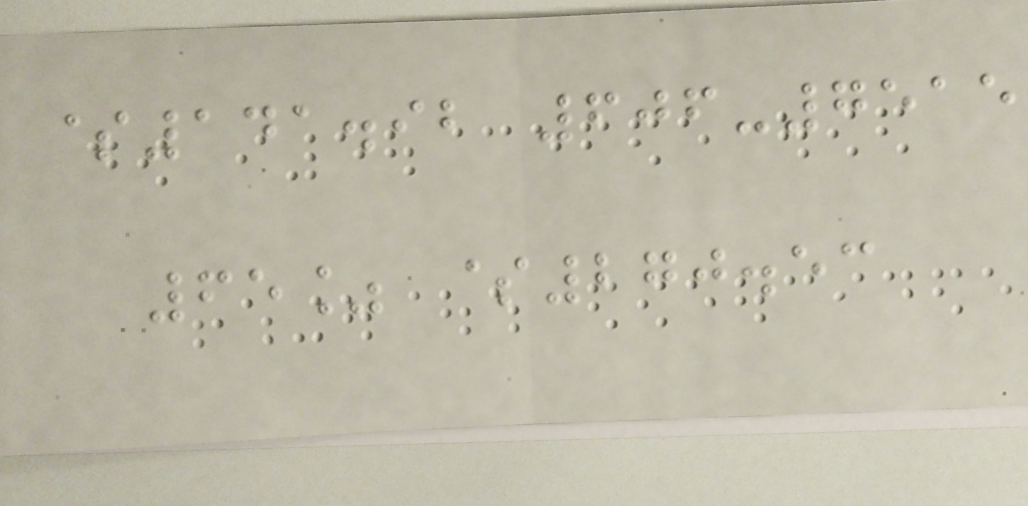$141.92 606-7515
65% $270.53
